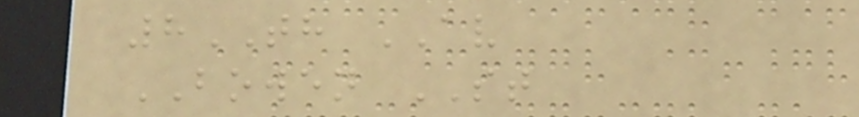8TH AV
BOWEN ST
